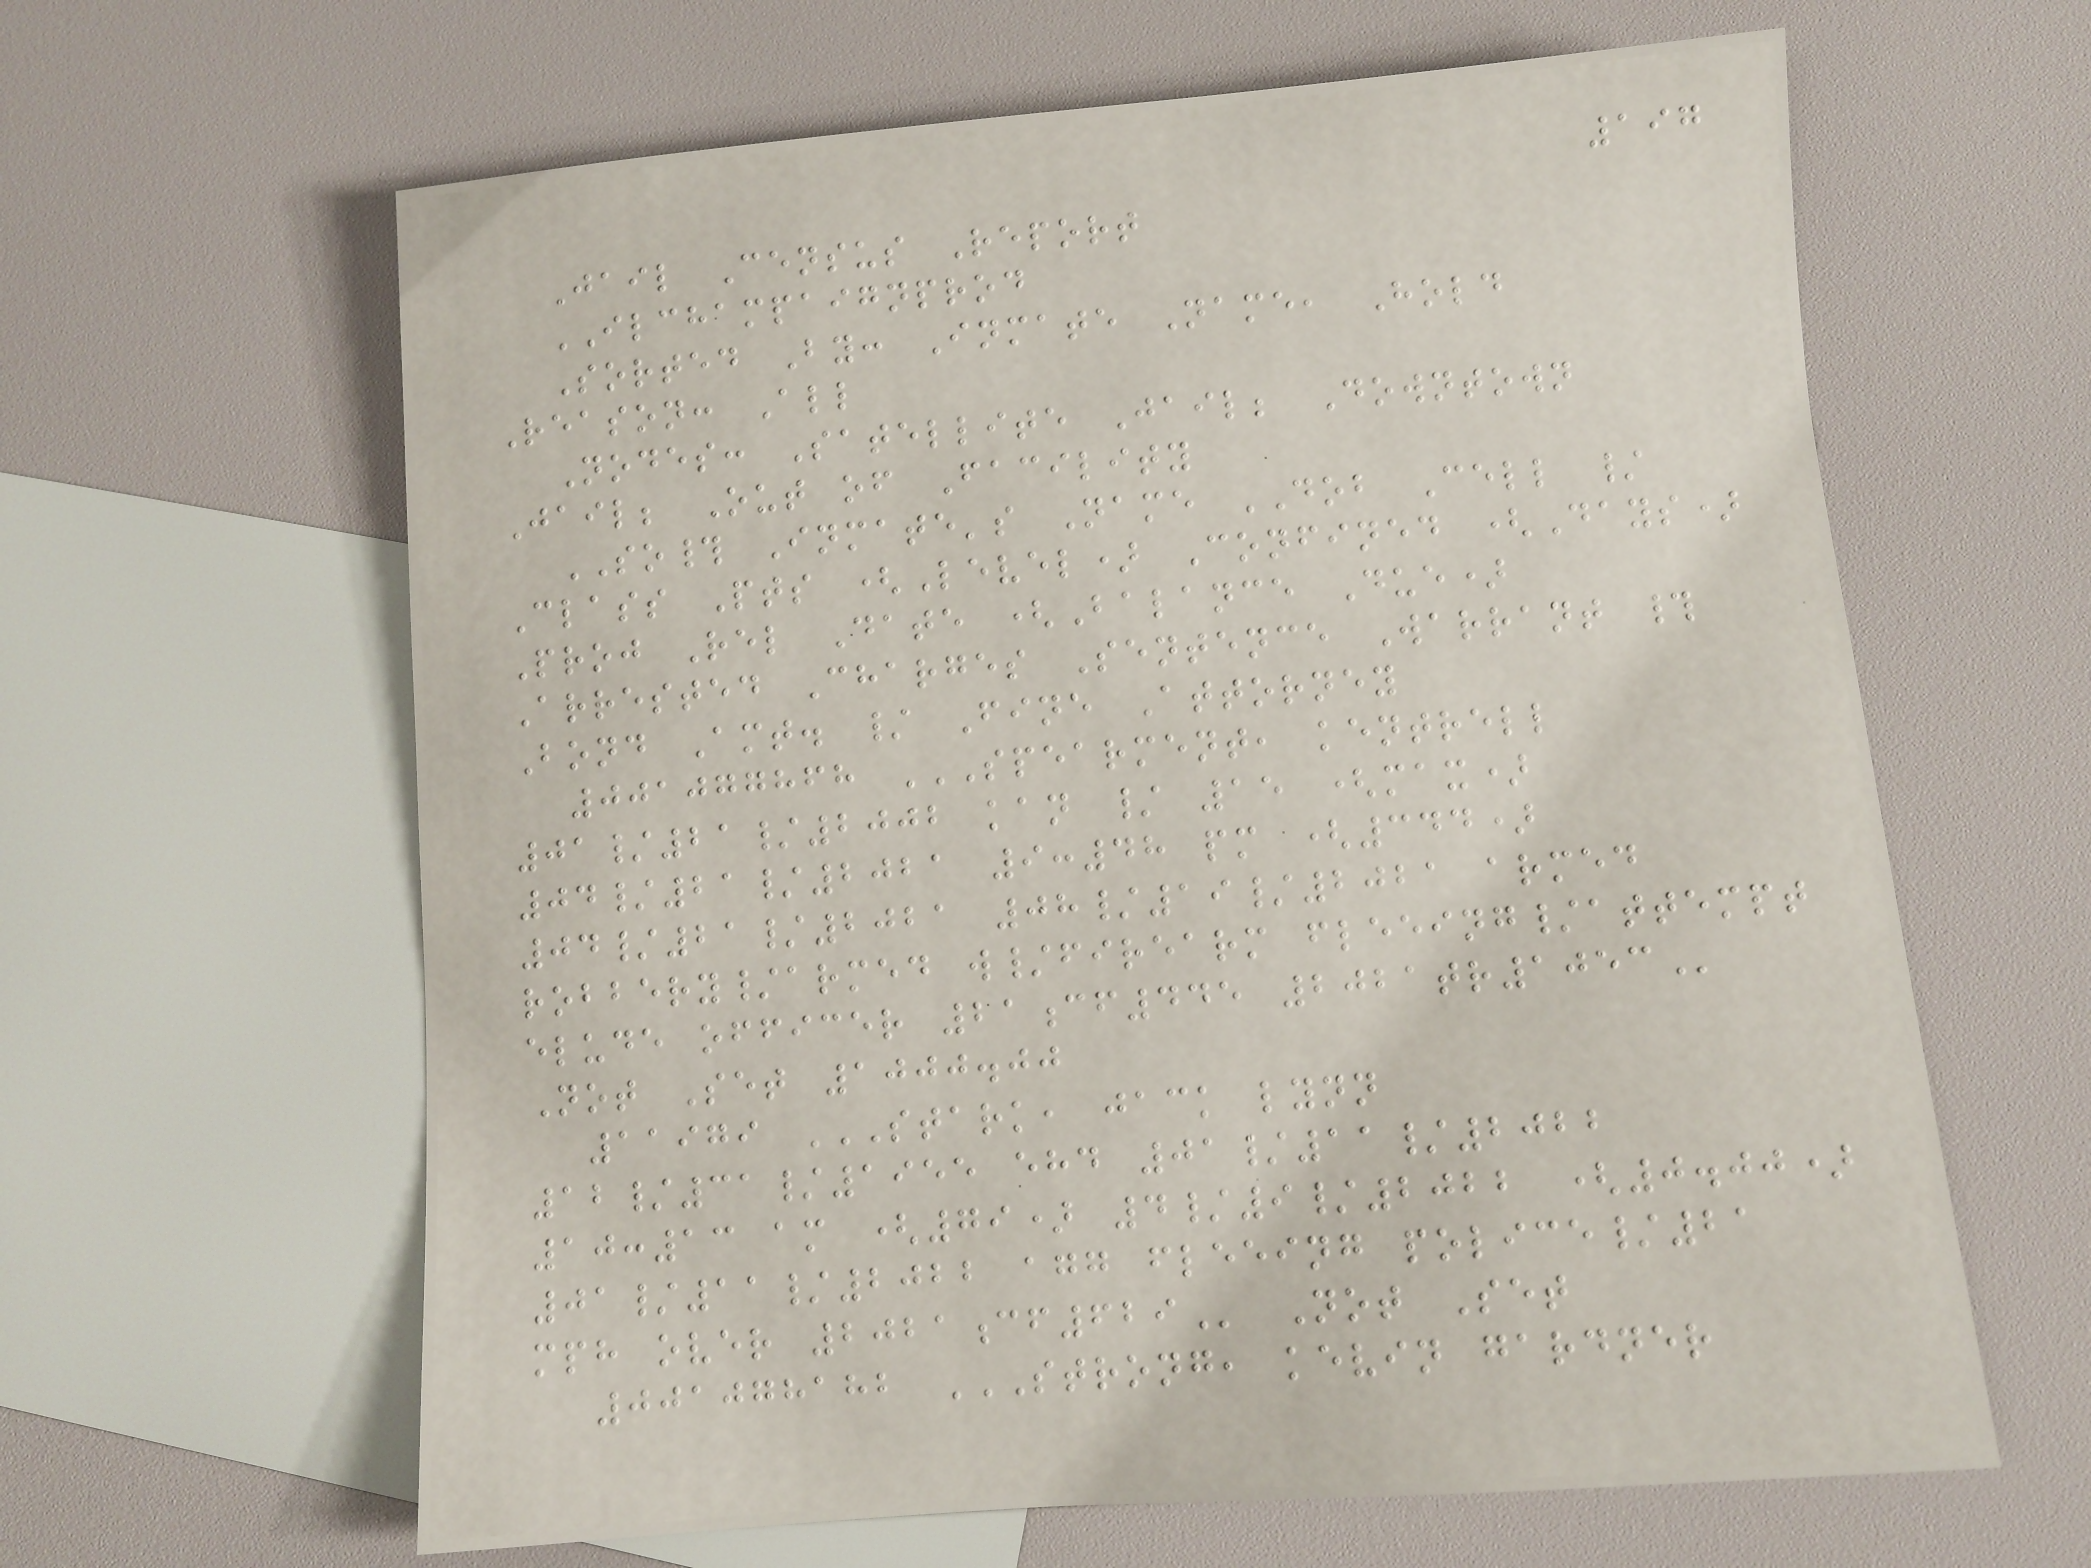197
Jail Census Report
ILCHAMPAIGNPROD
Sorted By: Inmate Name, Hold
Reason: All
Nodes: Satellite Jail; Downtown
Jail; Out of Facility
SO# Inmate's Name DOB Cell /
Class Pts (Level) Confined (Days)
Proj Rel Date (Balance Due)
Arrested Charges Sentence Warrant #
Bond Amt. / Fine Attorney
001077868 SPEARMENT, KENTRELL
01/21/2002 KAN / 15 (MAX)
04/21/2021 9:48 PM (344)
04/21/2021 08/19/2021 ARMED
ROBBERY/ARMED W/FIREARM FLEEING/ATTEMPT
ELUDE OFFICER 21CF445 2021TR1053
Not Set 1000.00
11979 STARK, JACK LYNN
12/31/1955 EHD 01/11/2022
10:13 AM (79) 4/9/2022 (0.00)
01/11/2022 AGG FLEEING POLICE/21
MPH OVER 2021CF629 Not Set
001078182 STRONG, KEVIN GARDNER
